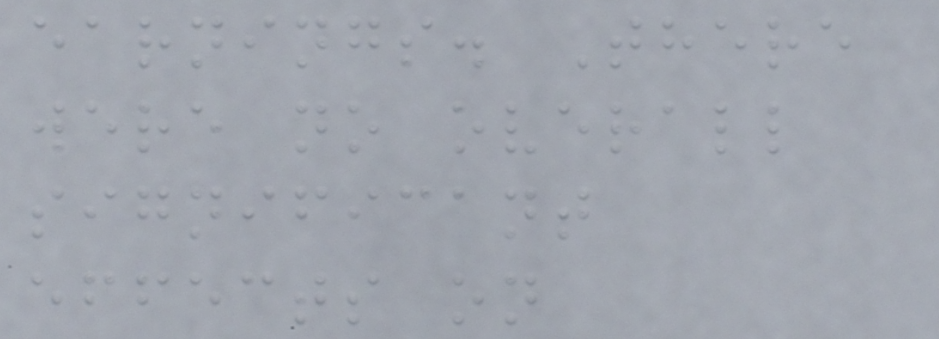earnings. There
were no overall
significant
effects on
